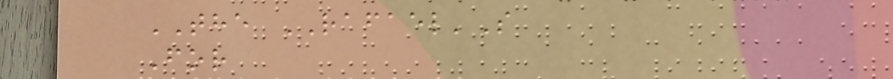THE RAFAEL'S
For
